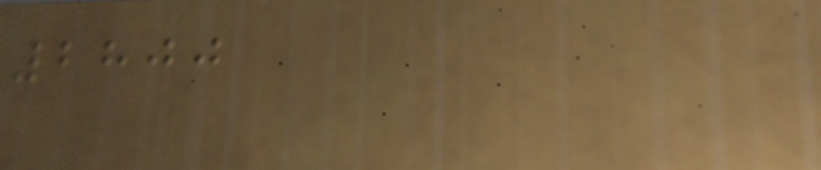2800
